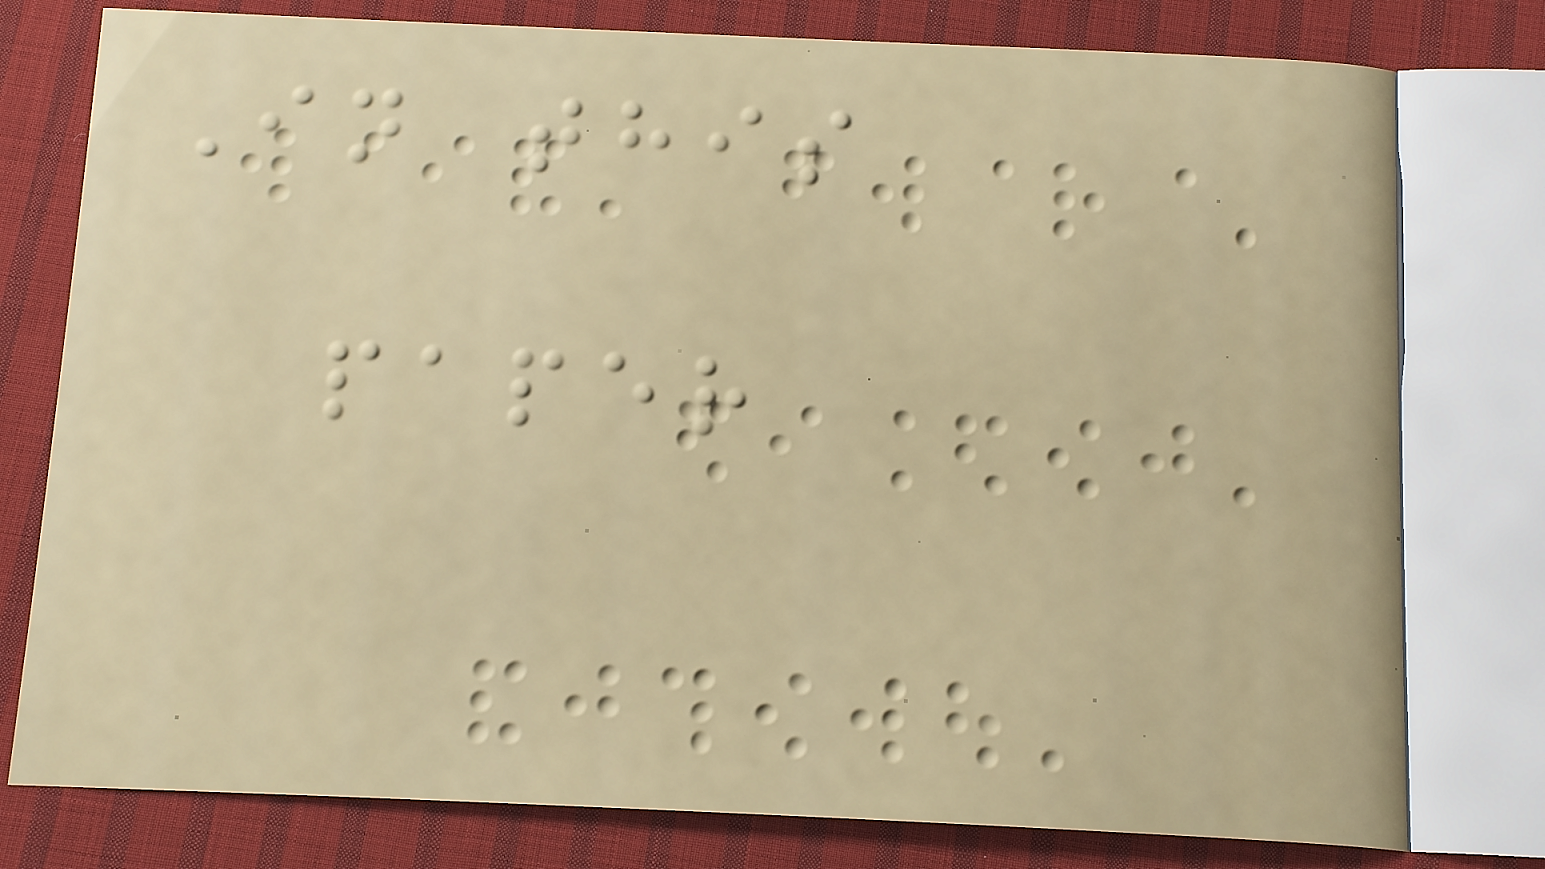In this
paper
